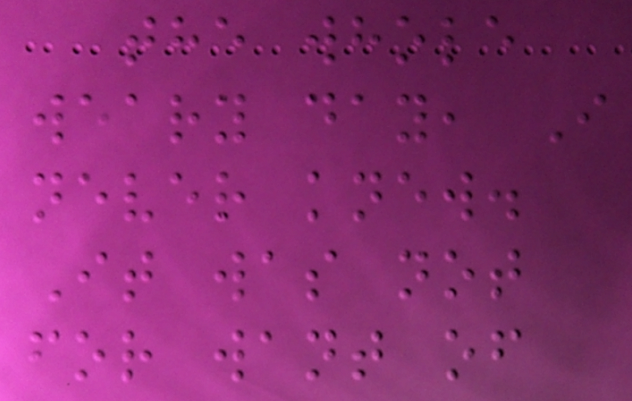the whole
weary day, I
never knew.
It was not
for want of
